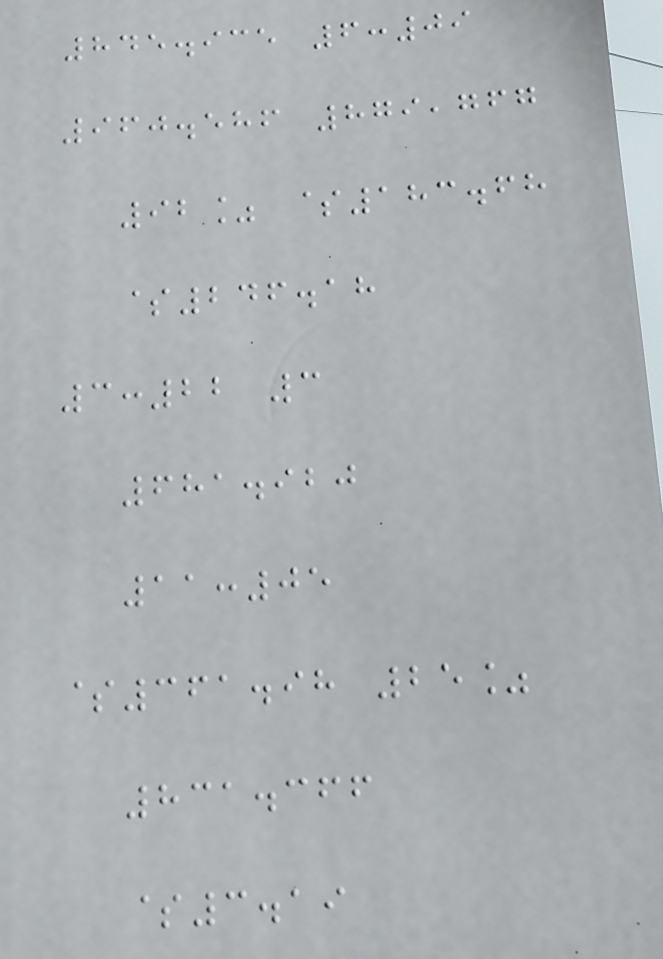845.935 6:09
960.586 879,767
92% $183.68
$246.18
3:22 3
681.920
11:05
$361.98 25%
831.366
$3.19
